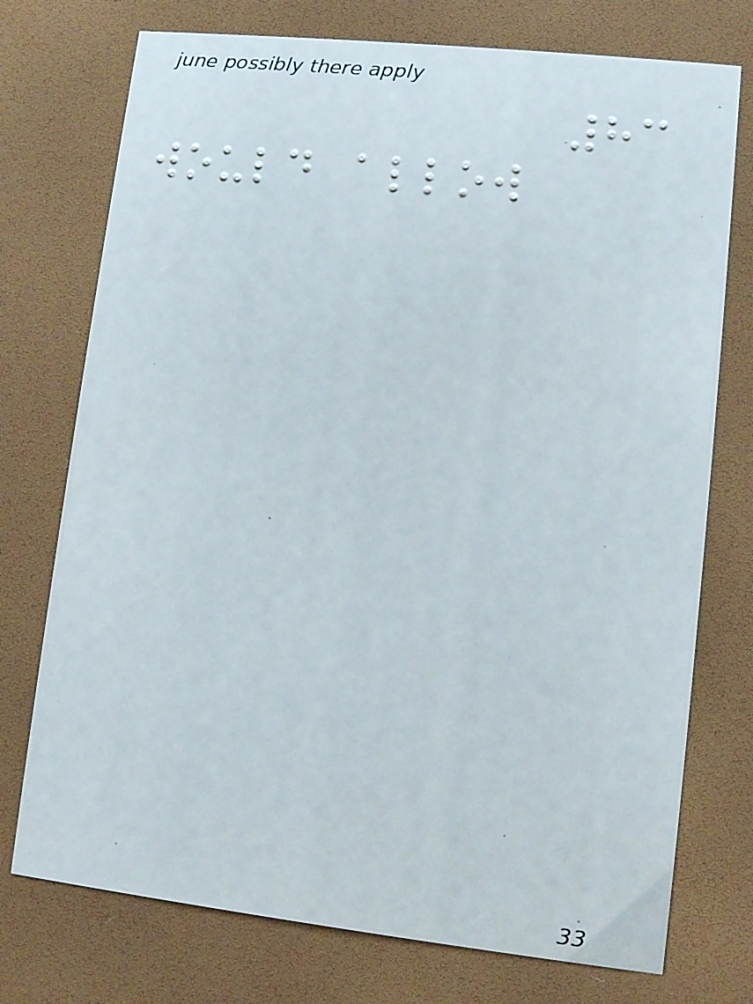83
would allow
